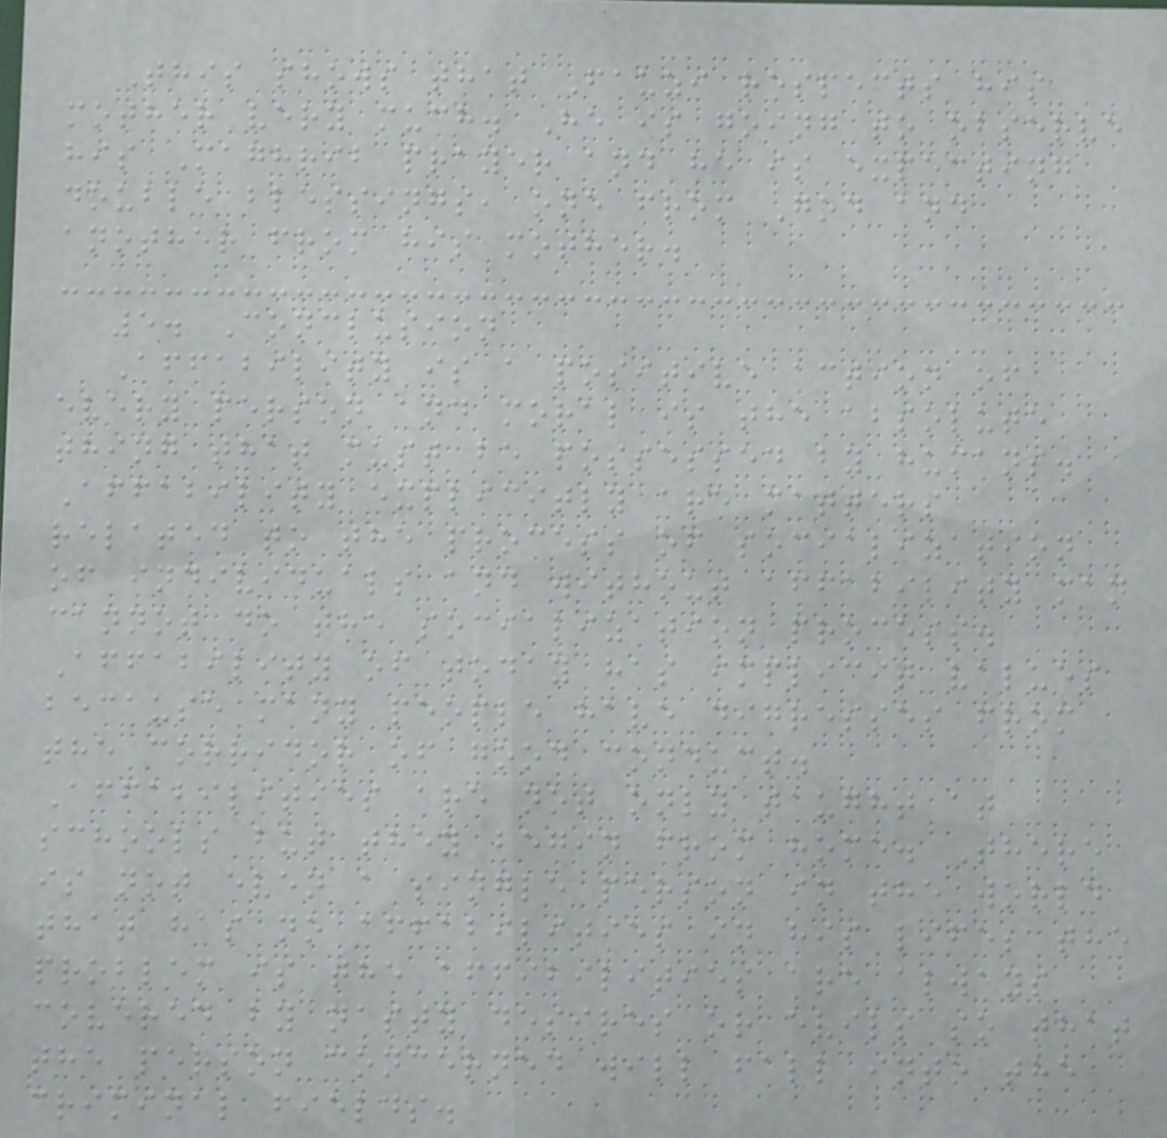This shows that Fauzi respects his
mother very much. He is going to observe
his Maghrib prayer and he is expecting
double blessings, one from God and
another from his mother.
5. Conclusion
Affability is a positive action of
every person and moral is the absolute
thing that must be possessed by humans.
Affability explicitly are matters
related to the process of socialization
of individuals and without affability man
cannot do the socialization process.
Affability of today has implicit values
because many people have digresses from
the corridor of good conduct.
Affabilities are not only taught at
schools but they begin from home. There
is not even a single person in the world
that has no affabilities in his life; the
problem is the affibilities are always
covered by nasty desires or evils so that
the person concerned will fall into the
criminal fields.
